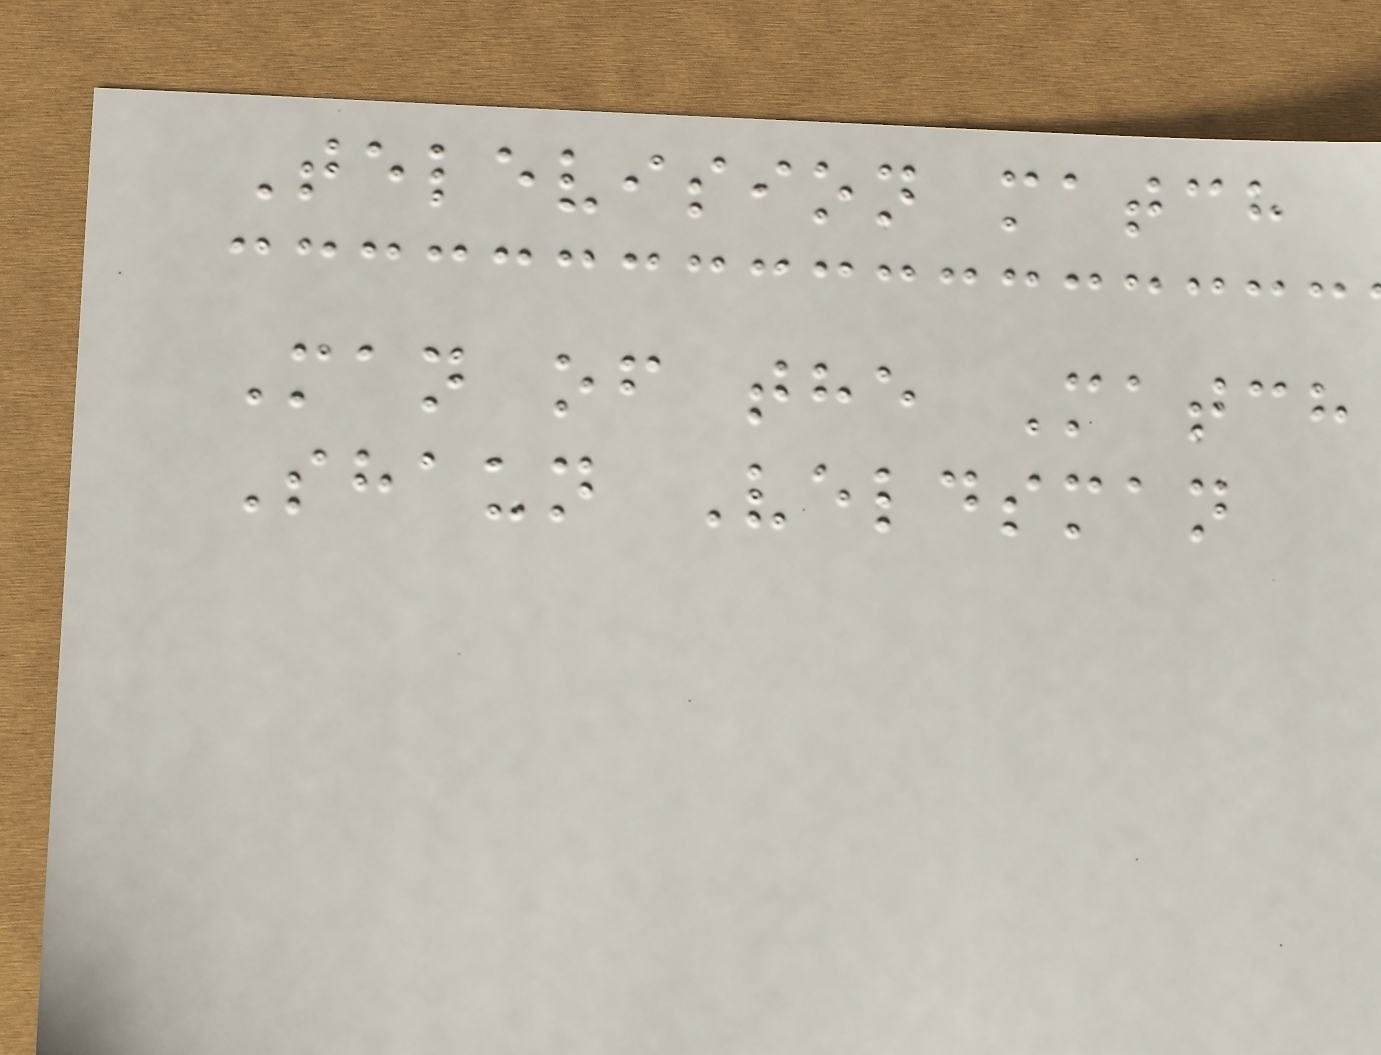Television match
Man of the Match
Shaun Veldsman
